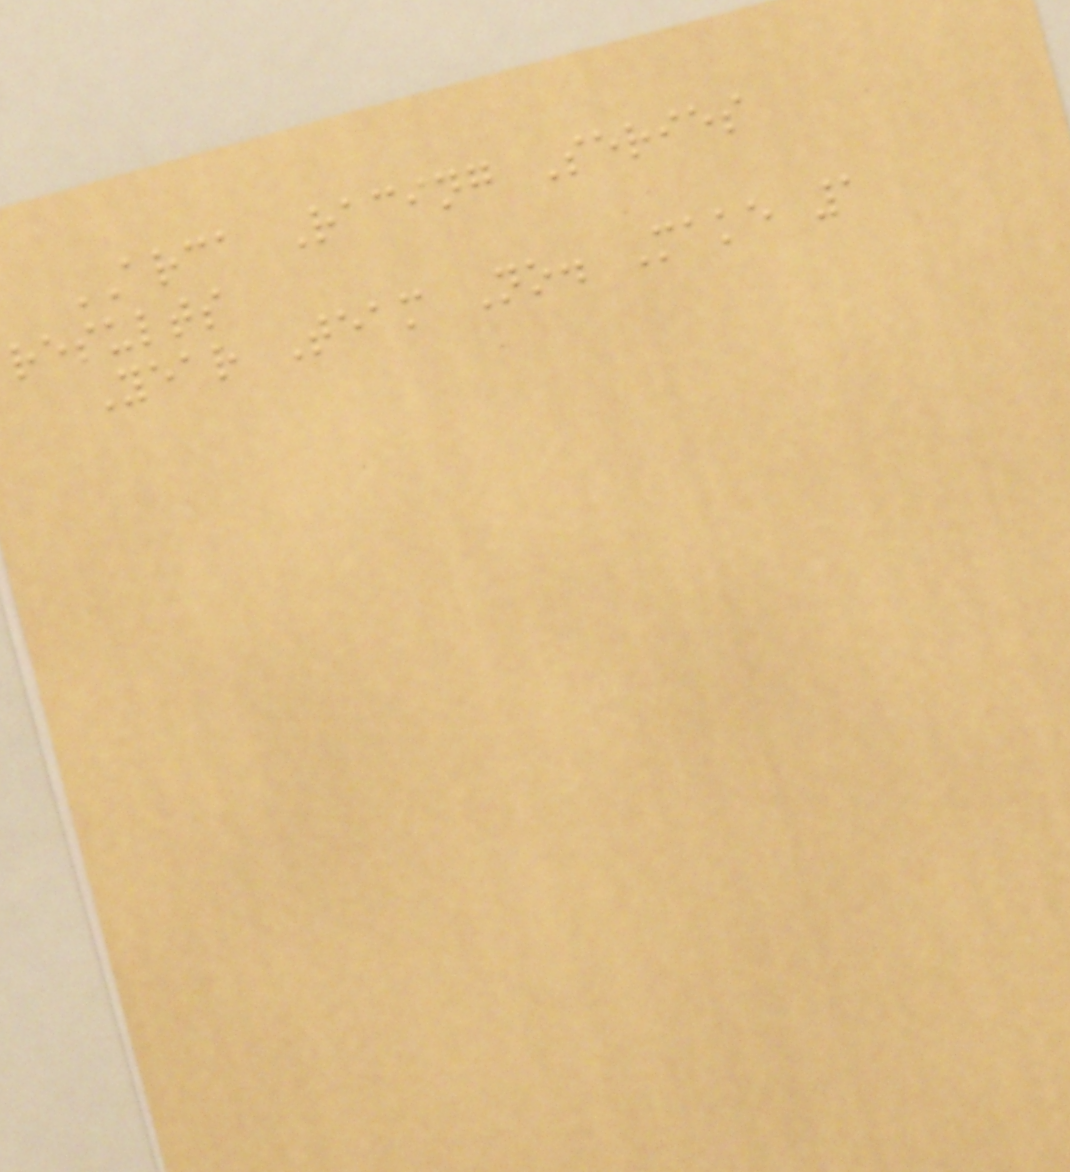ARCA Racing Series
results
Year Team No. Make 1
